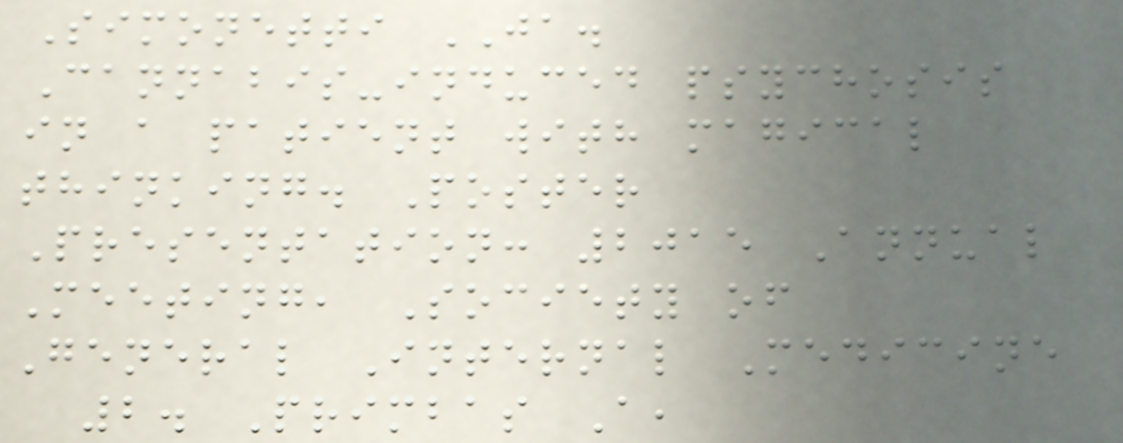Simonetti JA.
Cannabis-induced psychosis
in a patient with magical
thinking. Poster
Presentation: 2015 Annual
Meeting, Society of
General Internal Medicine
2. Primbas A,
